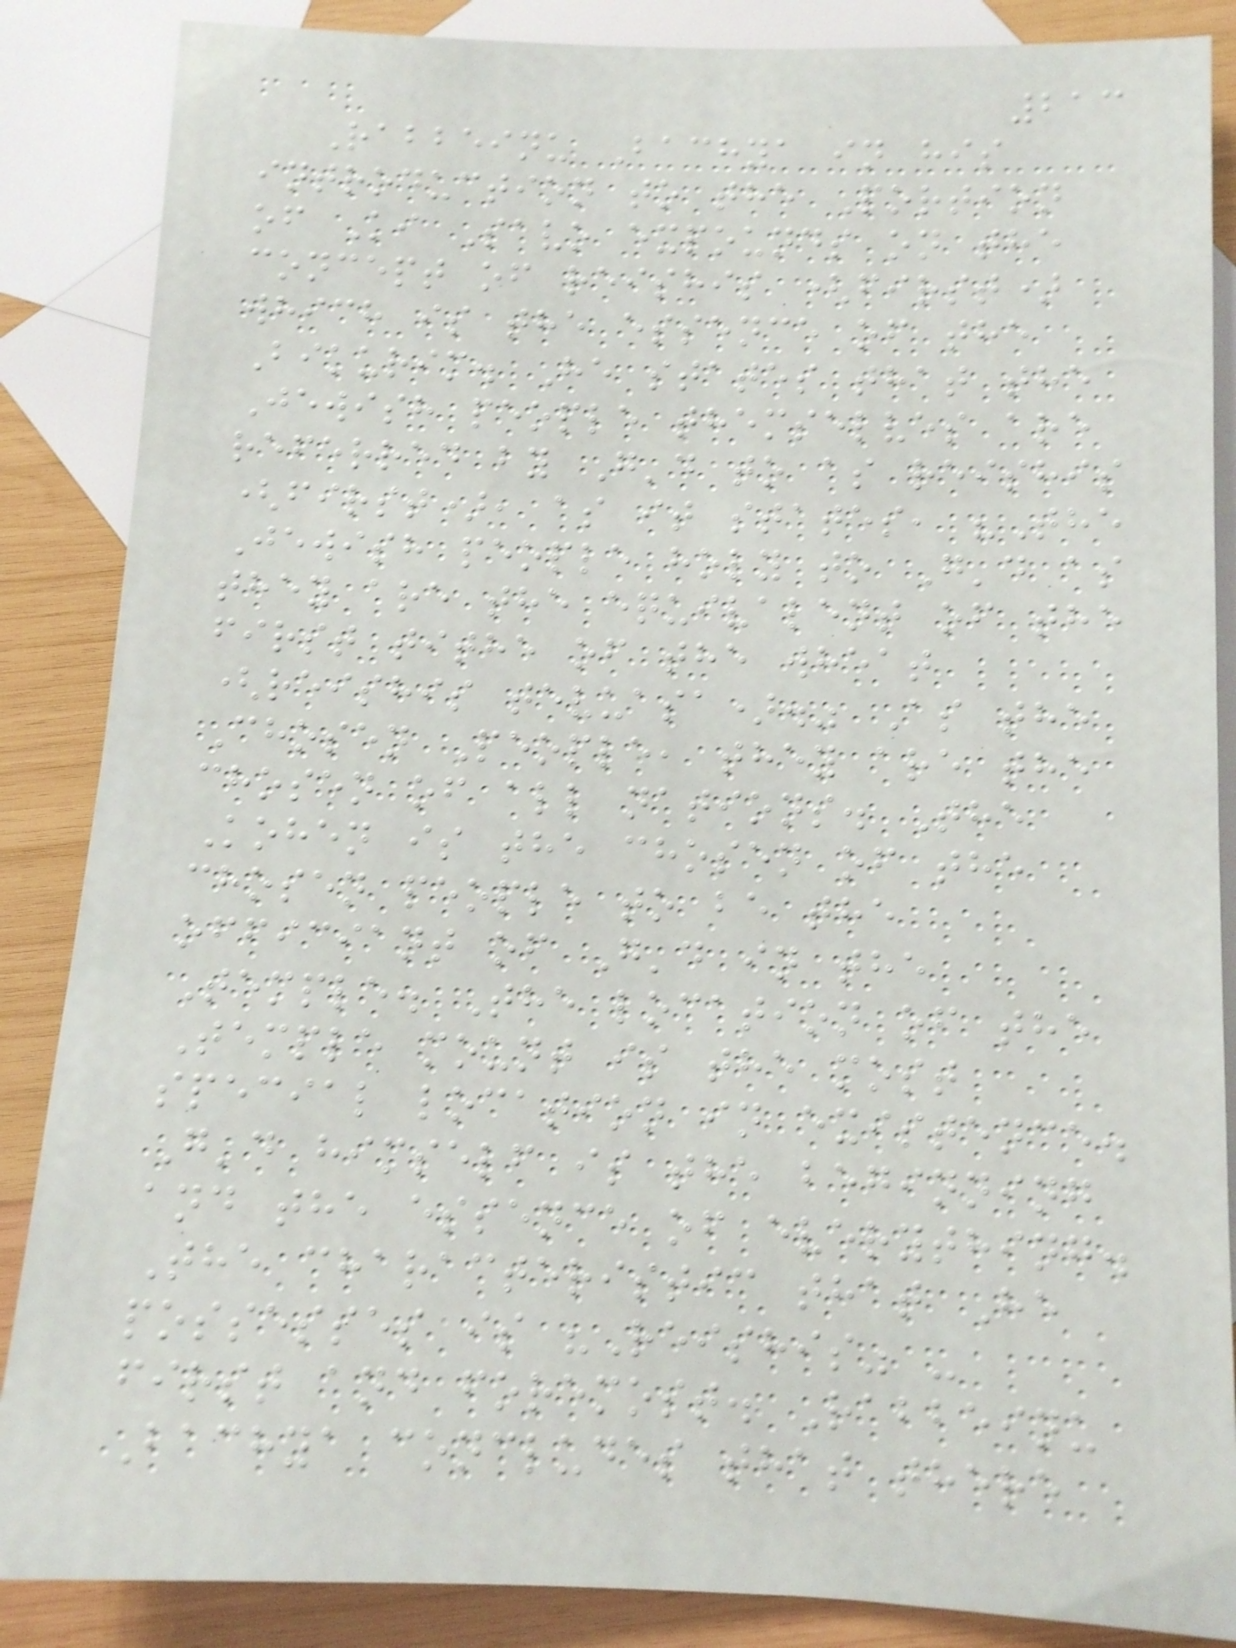213
Rabbeinu Bachya in his
introduction to the Portion
of Ki Savo expounds on the
concept of reishis (first)
which is the essence of the
Bikurim. He states that the
Jewish people themselves are
referred by G'd to as reishis
(first), as it states, "The
Jewish people holy to G'd as
they are the equivalent of the
first tithe of the wheat
(reishis tevuasa)." As the
Chosen People, they are the
chosen of all nations. The
Kohen is the chosen of the
chosen people to be the
officiant of G'd in the
Temple. The location of the
Temple mount is the most
special location in existence.
G'd himself is the beginning
and the essence of everything.
The characteristic that He
possesses is "Reishis" -
first and foremost. Rabbeinu
Bachya concludes that there
